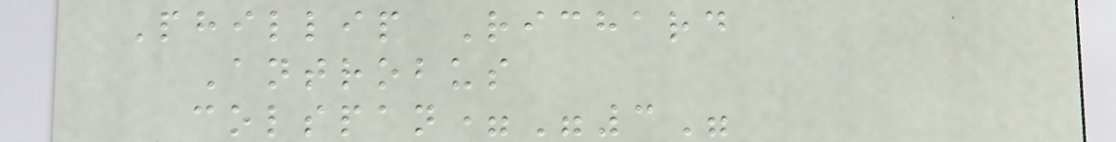Phillip Richard
Antrobus
colspan="3"
